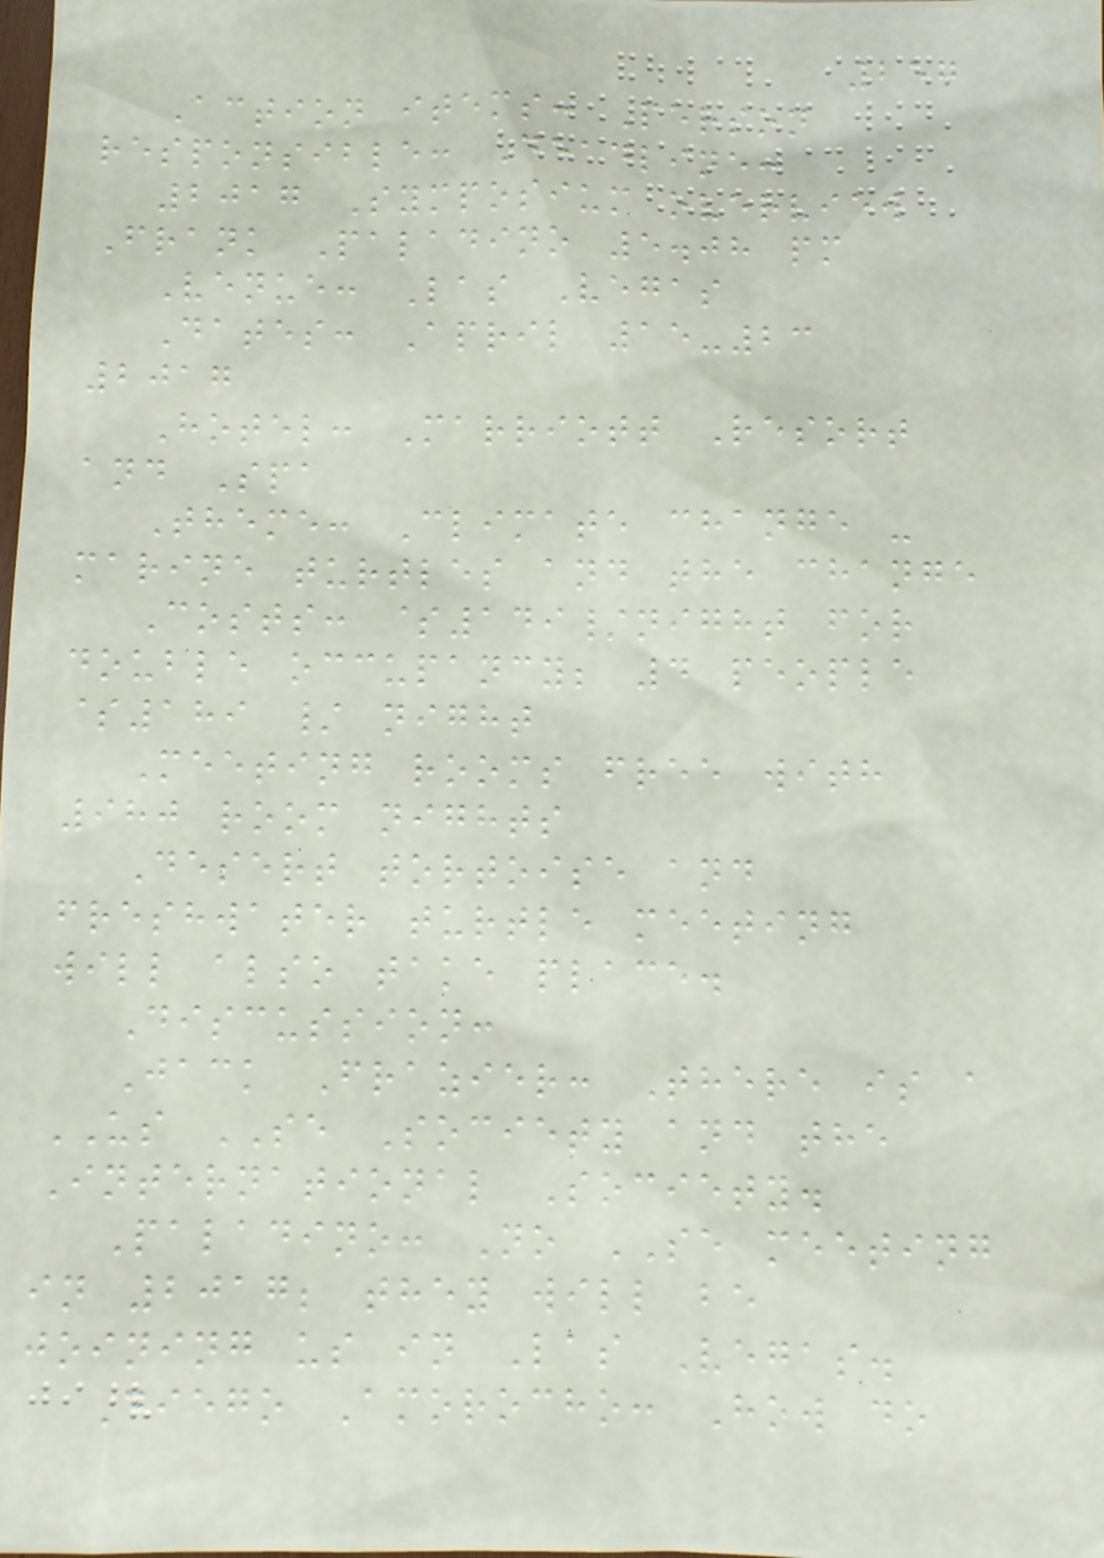257
Action items: Person
responsible: Deadline:
2017 Symposium overview
Frank Paladino 5.08 pm
Venue: Las Vegas
Dates: April 15-23
2017
Hotel: Marriott Resort
and Spa
Theme: Climate change -
marine turtles and the change
Costs: $149/night for
double occupancy; 4 people
$189 / night
Meeting rooms free with
980 room nights
Desert tortoise and
freshwater turtle meeting
will also take place.
Discussion:
Jack Frazier: There is a
US SE Society and the
International Society.
Paladino: No SE meeting
in 2017; they will be
joining us in Las Vegas.
Diego Amorocho: How do
